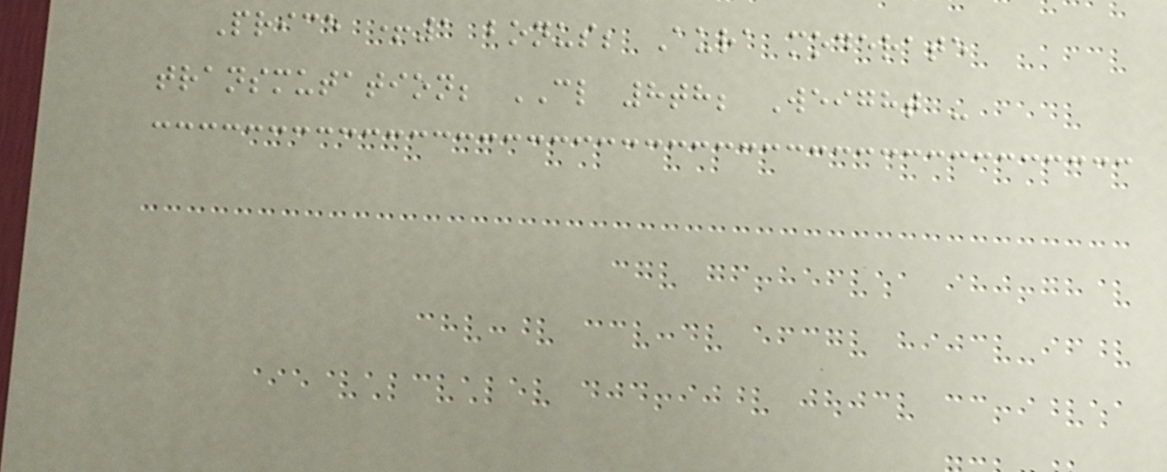Price +1 bonus; Aura moderate
transmutation; CL 8th; Weight -
